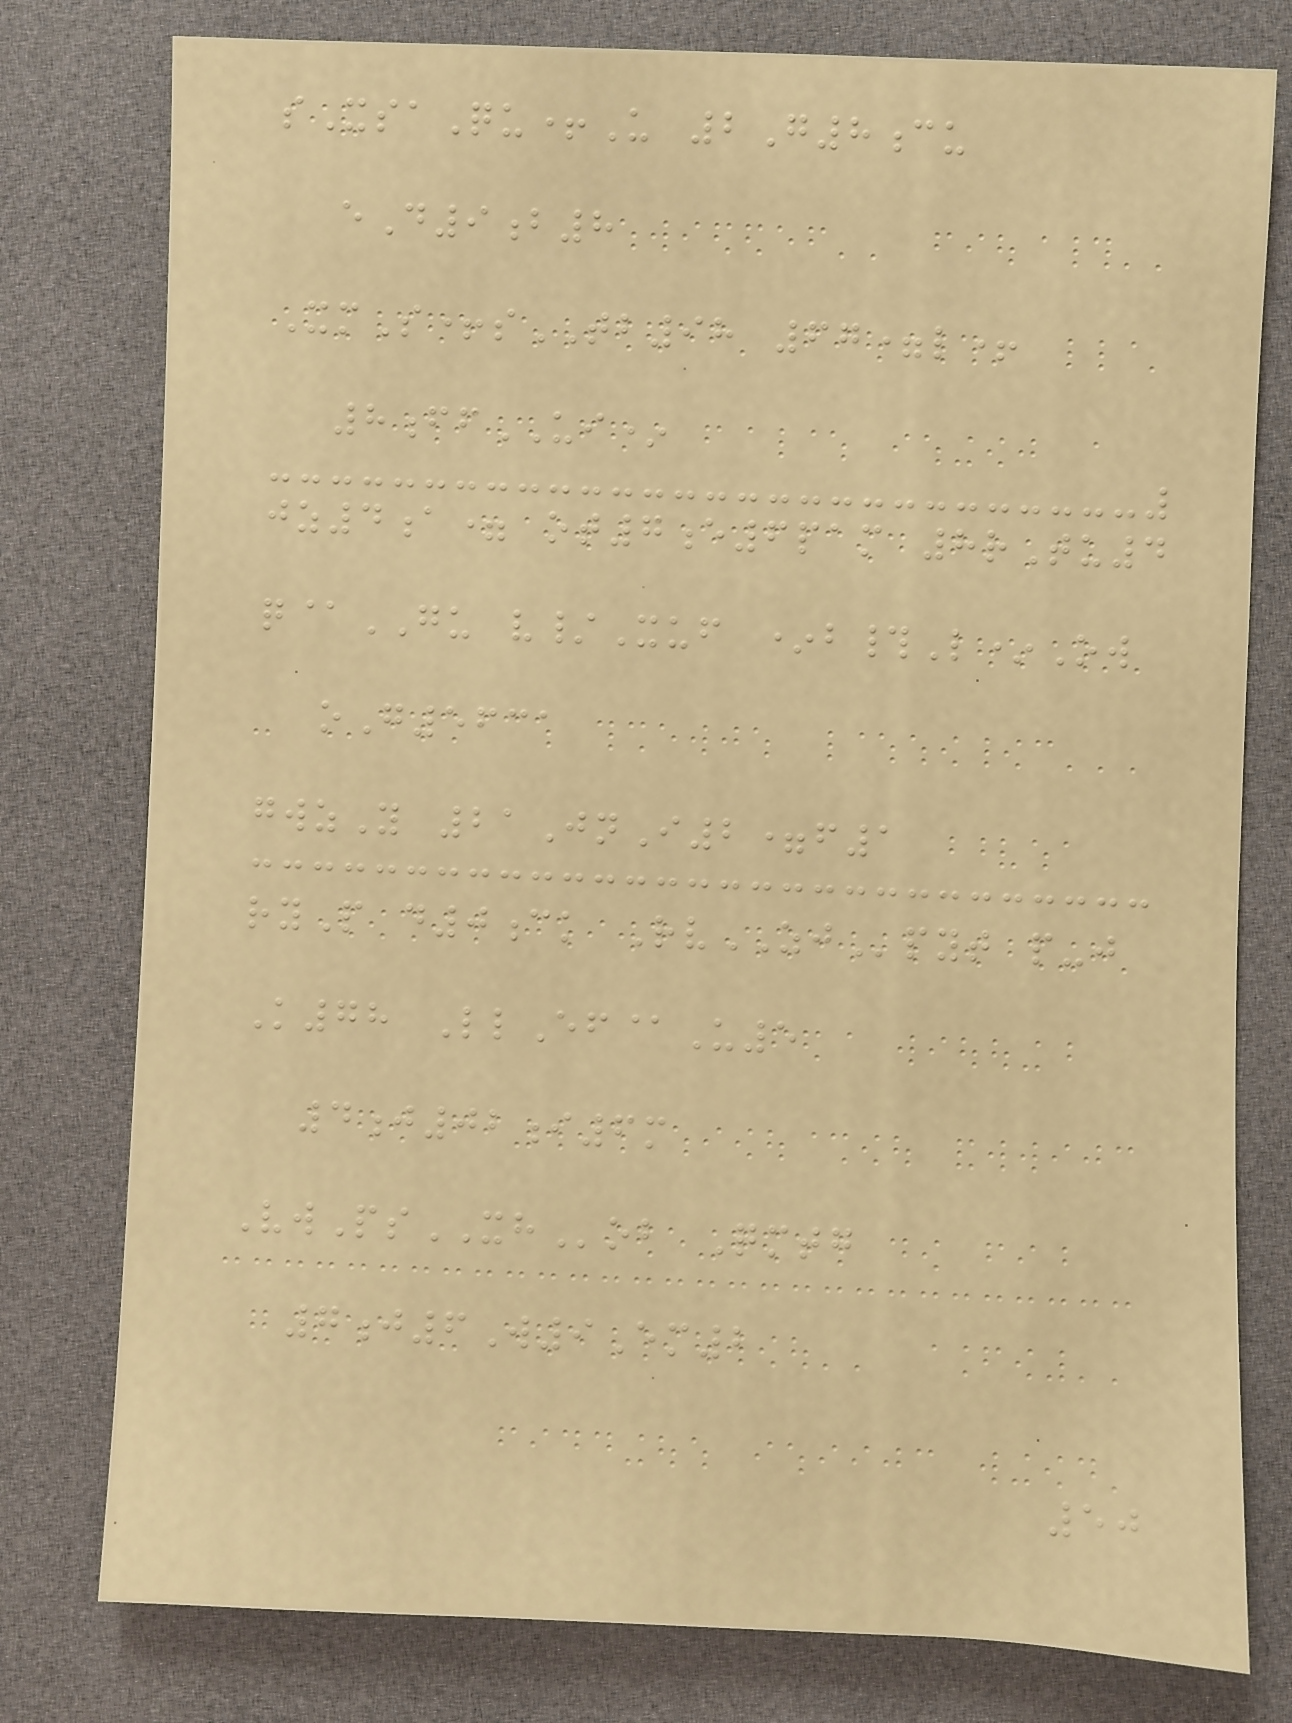sXsaQu+U 2G8cu
eD9b8
XmS+sTB98 67=l+
8ffUI*
jz4a= ot7e6pam 8rTu4
q@GU v/Xuf *b#L*Ow
oG5631
gwzY 21JnI2=f1
ryP d0ck RvZJpyt p-j
K78 LlEf@U5
4j02i6m
VwPsXHob Qmtg
7j6W9Em2
50
